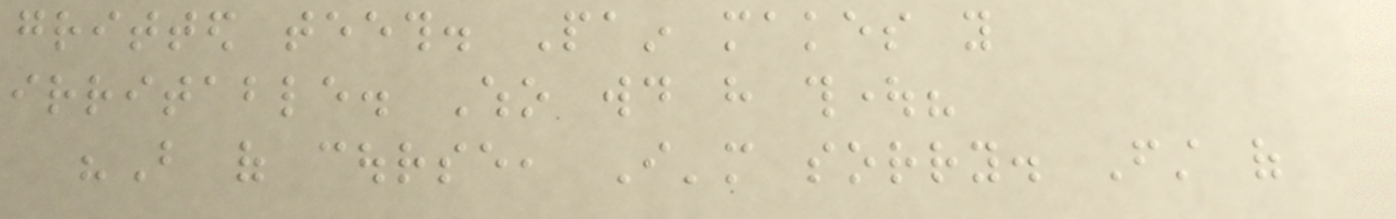gritted teeth. Pain makes you
irritable. Who would have thought?
"But of course, I'm sorry. First of
